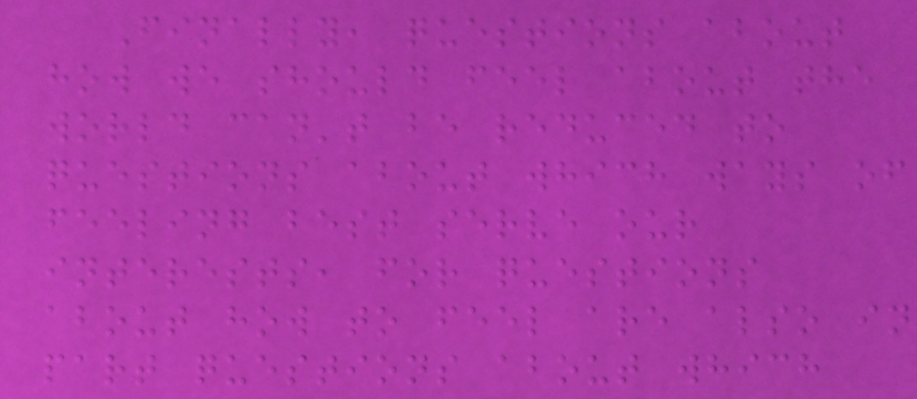Finally, questions about
how we should feel about the
world can't be reduced to
questions about which ways of
feeling best serve our
interests, for questions
about how to feel are also in
part questions about which
